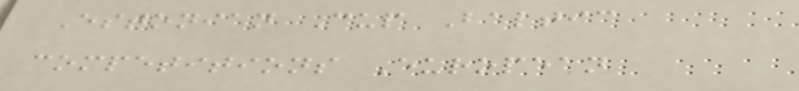Estonian Cup Baltic
competitions European
